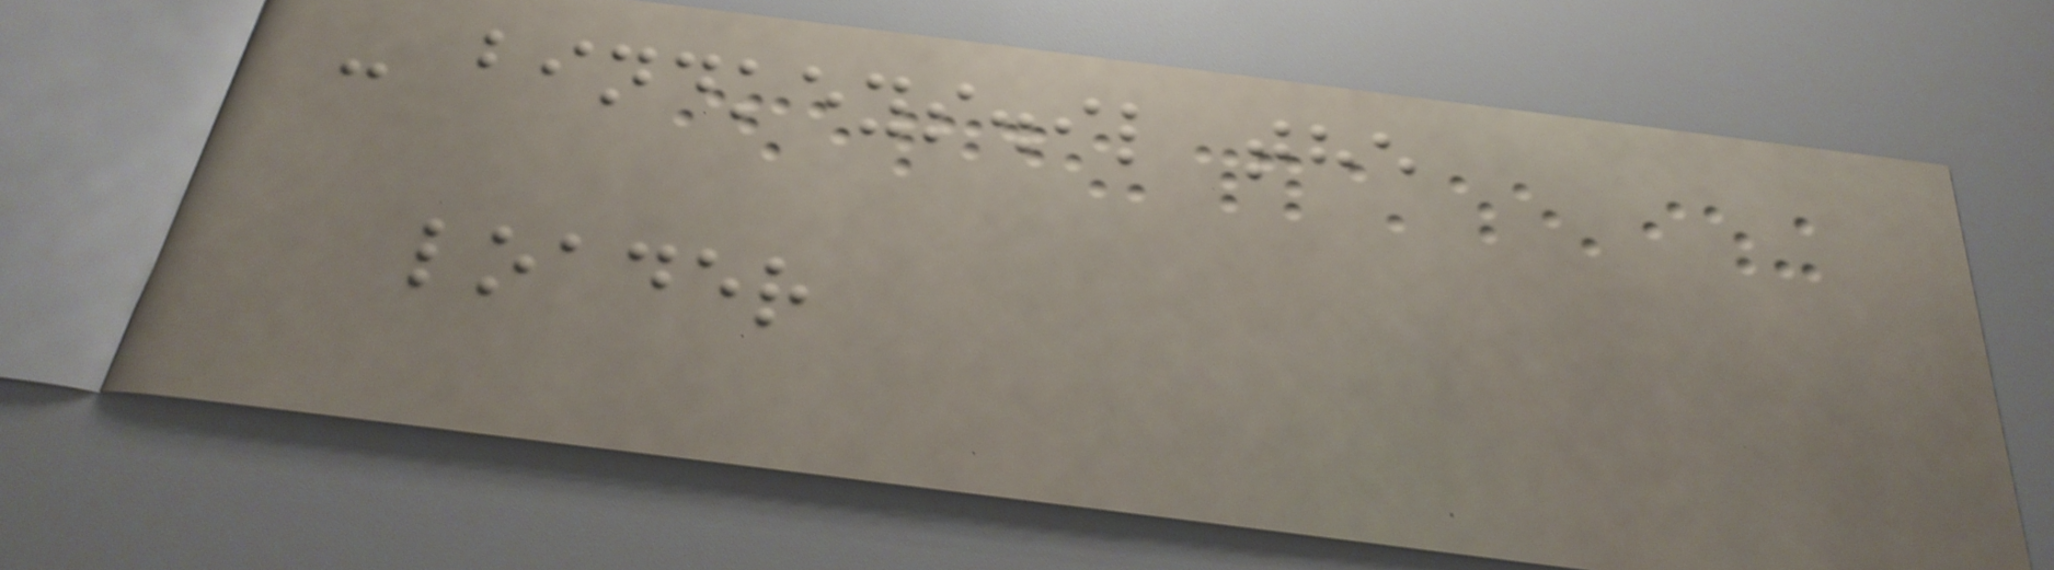- bindkeys.il the
loader
